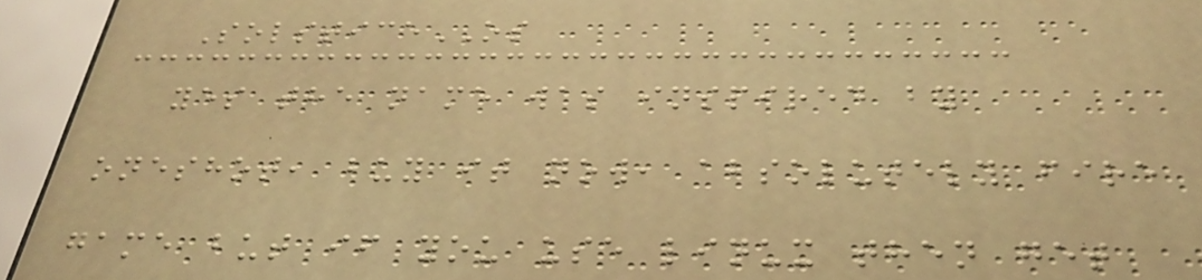SolsticeOS
yes the name was inspired by
oneshot, buy it now, absolutely fire
game but if you use linux then get
